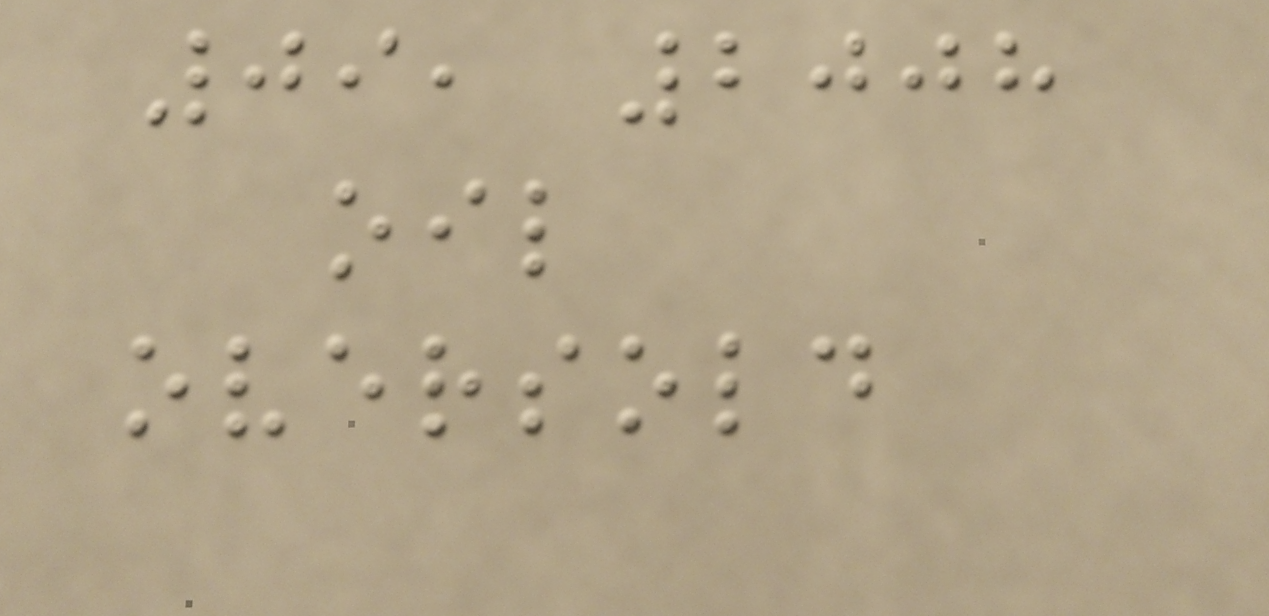09, 2008
oil
oversold
